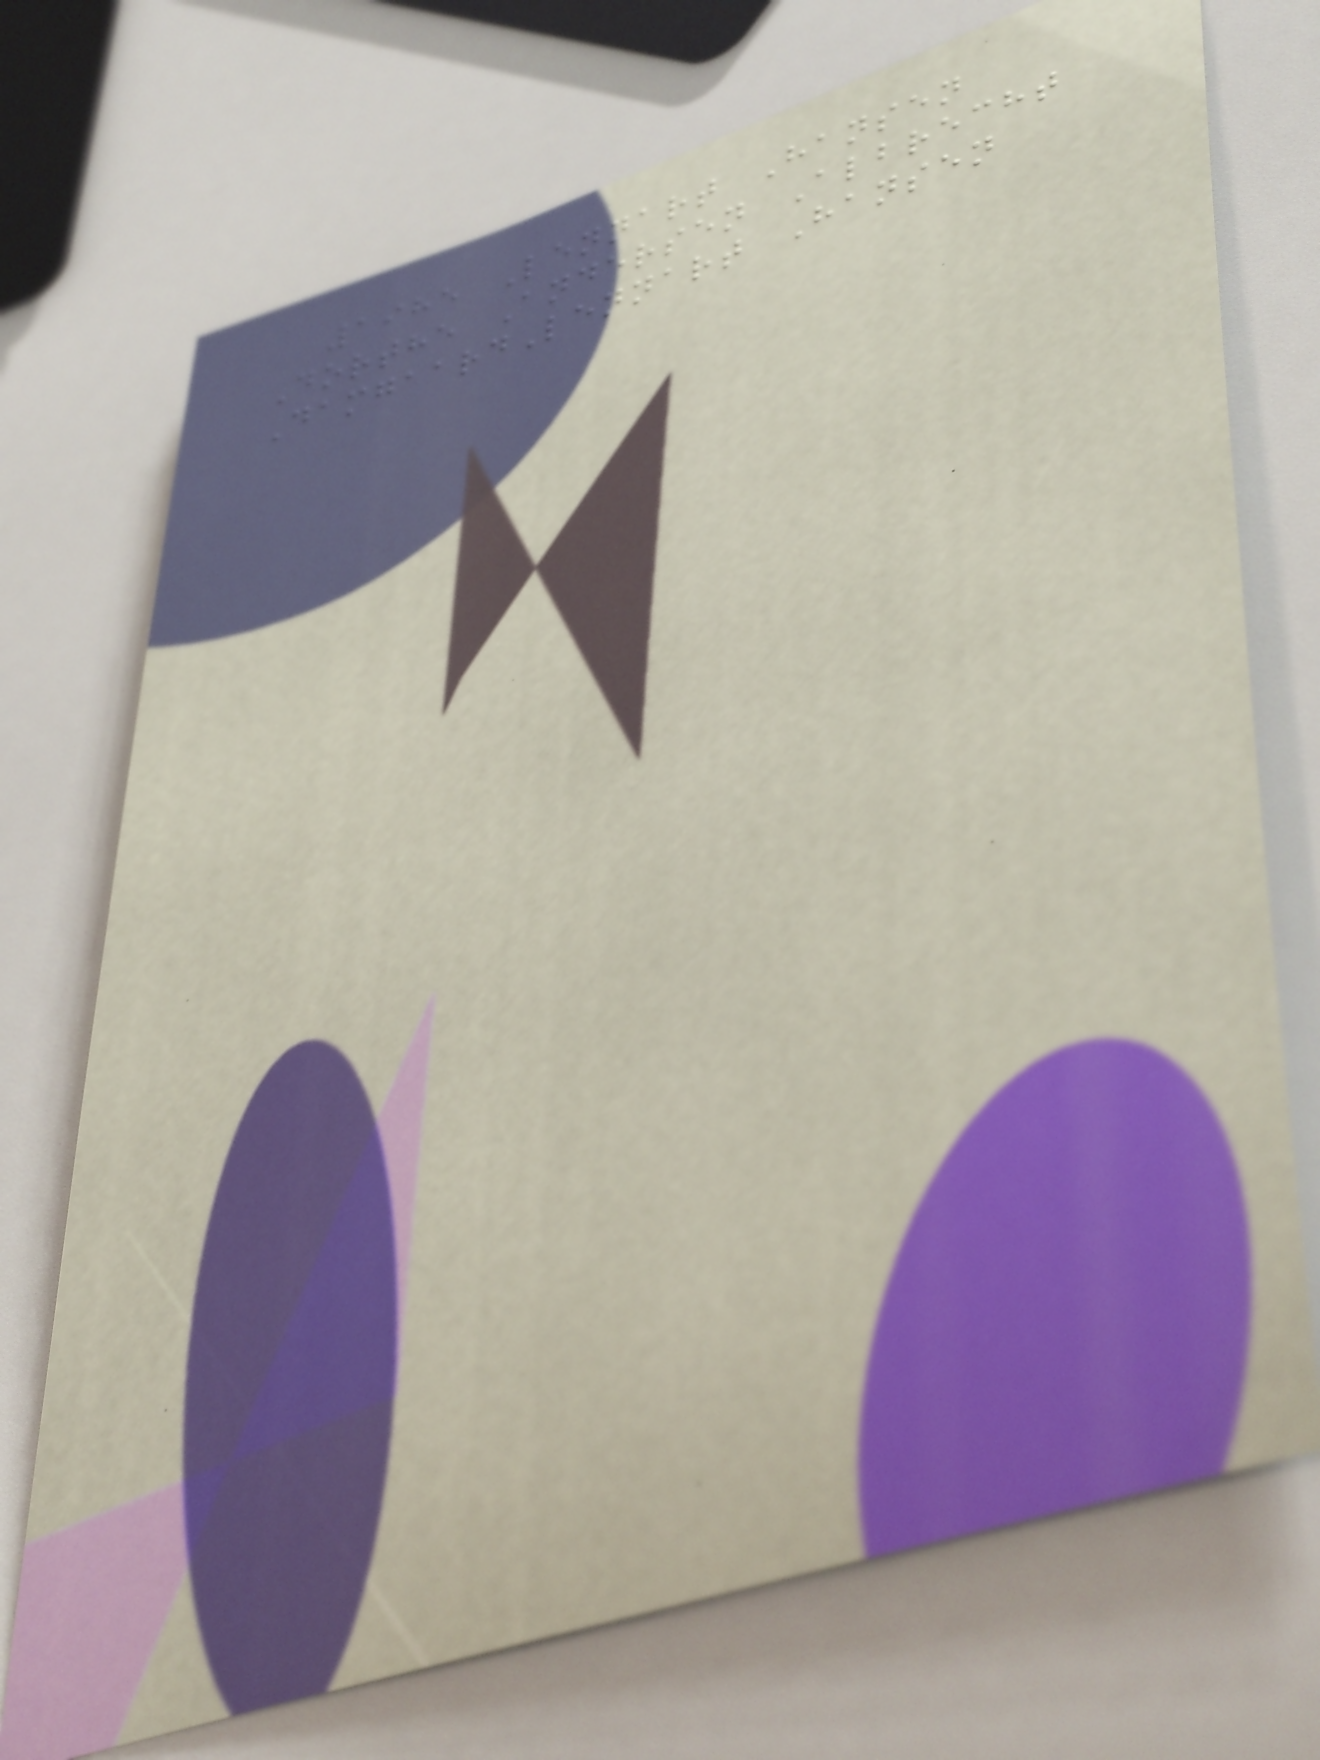1985 Lennart Hansen
Dorthe Andersen Albrecht
DamgaardLennart Hansen
